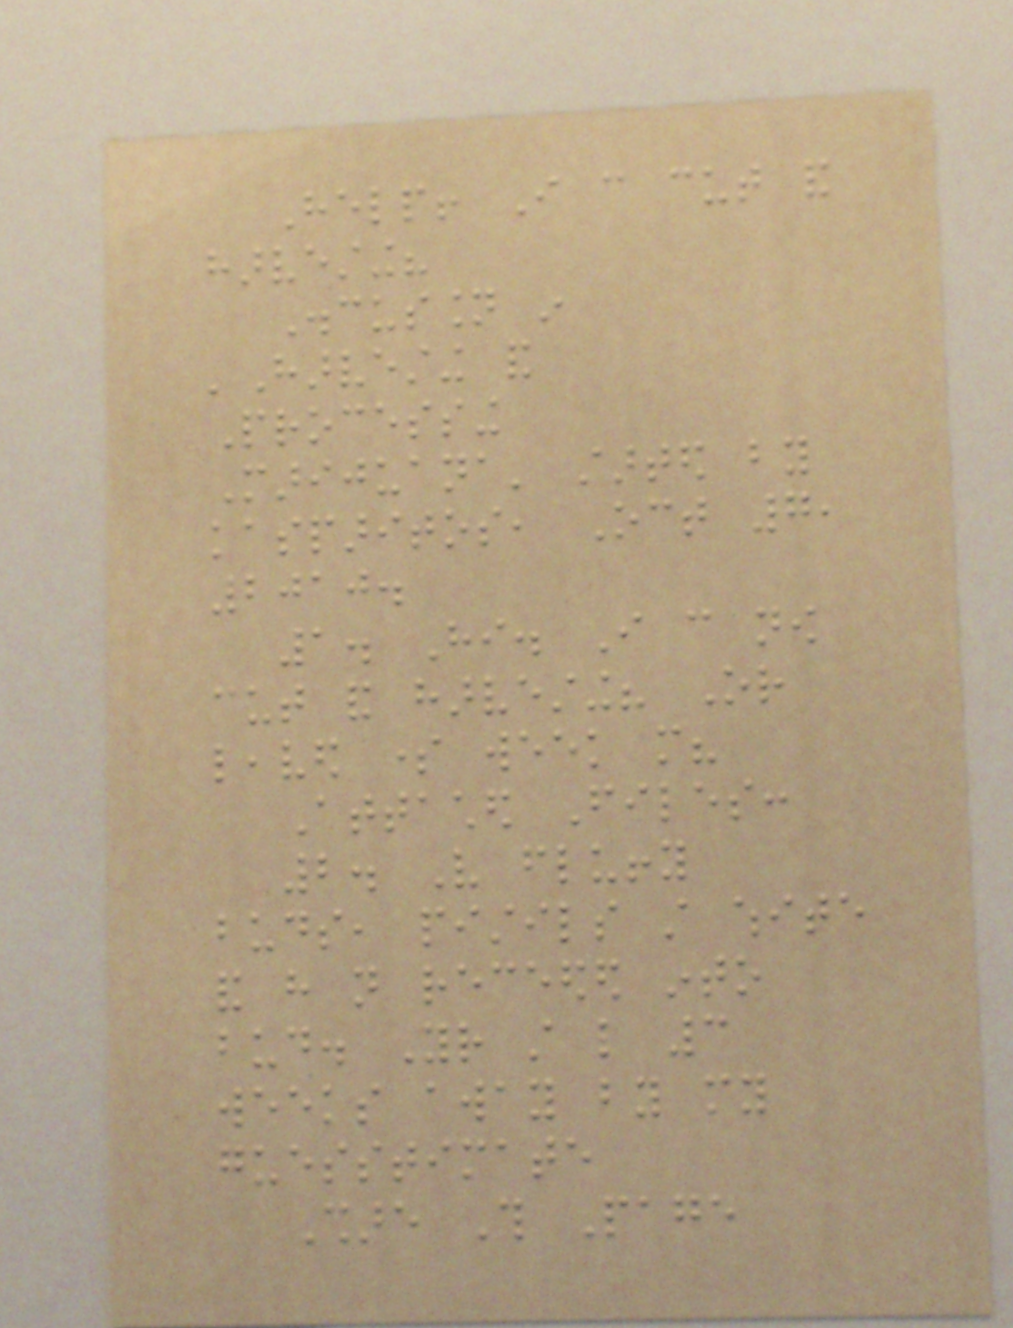Help! I can cut and
harvesting?
Discussion in
'Harvesting and
Processing
Marijuana' started by
kasparitos, Oct 7,
2010.
1. Hi. I can now
cut and harvesting? Or
leaved some week more?
Attached Files:
2. Very fluffy
buds, pistils still white
and have not receeded into
bud. Your still like 3
weeks away by my
guesstimate
Share This Page
